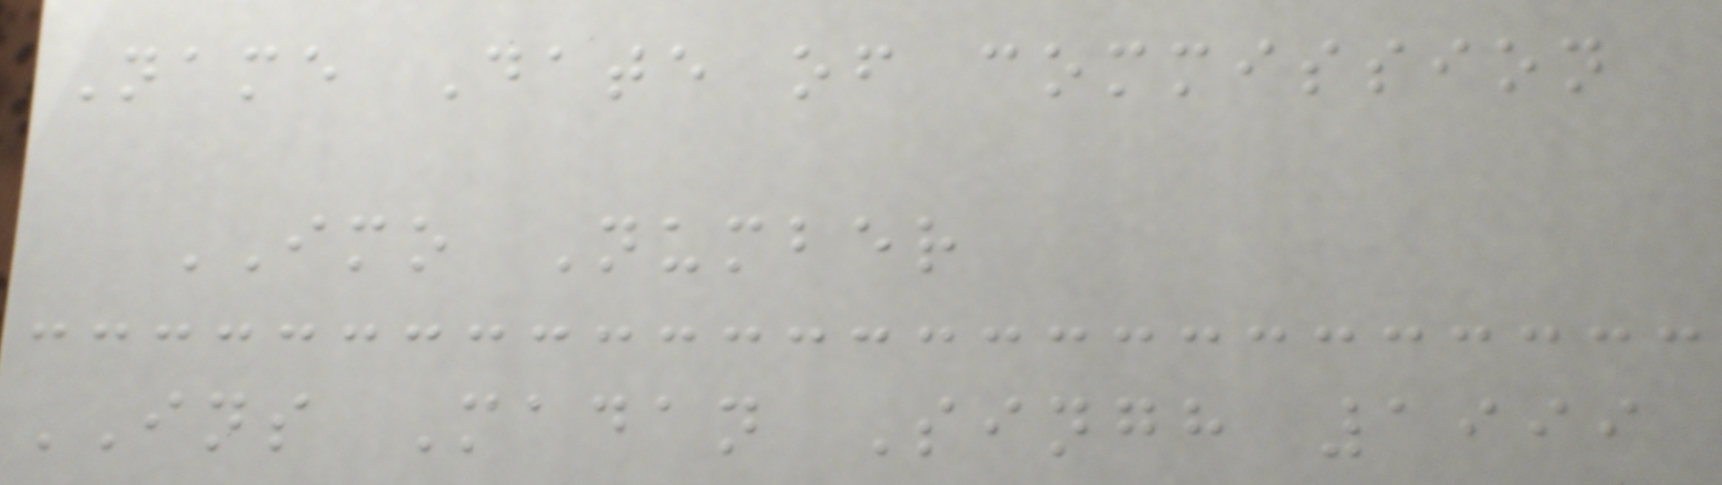Name Date of commission
IMO Number
INS Madan Singh 1999
